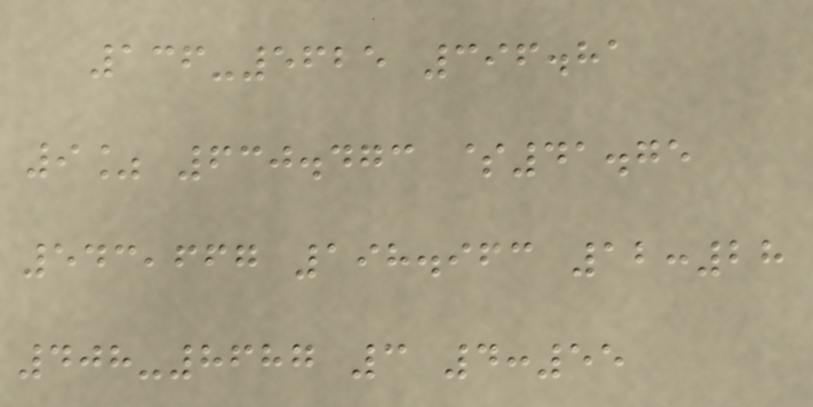136-5625 396.81
9% 630.473 $41.75
543,667 198.963 12:28
408-8687 3 4:55
